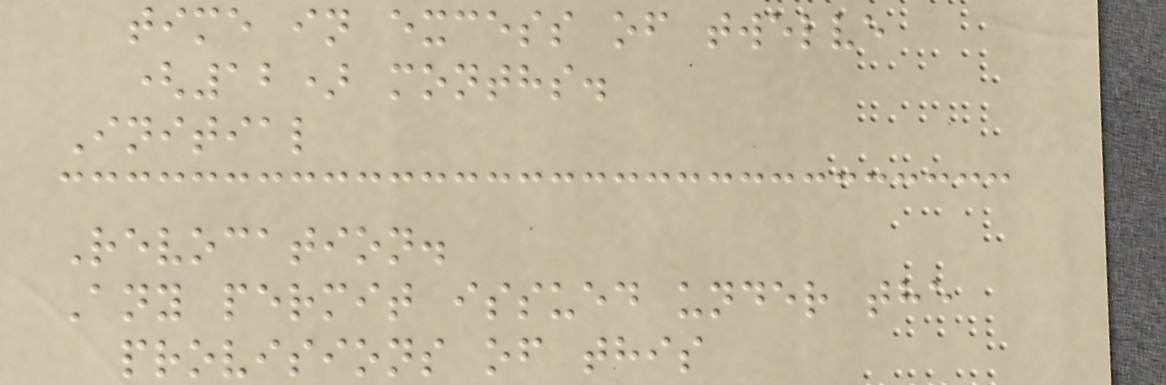time in excess of twelve
(12) months.
Initial
Revocation.
Any permit issued under the
provisions of this
